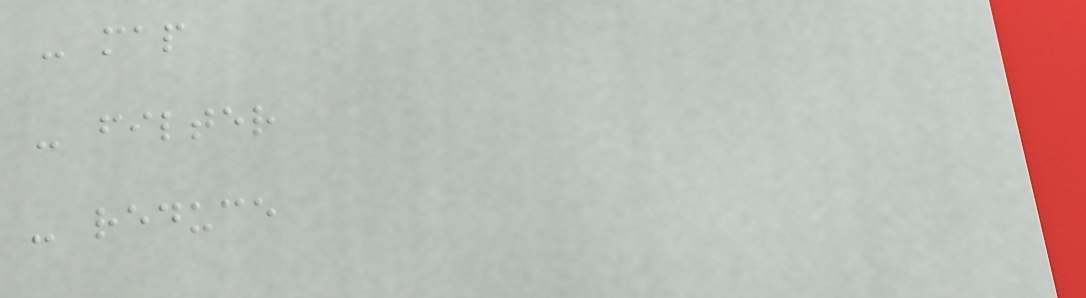- map
- filter
- reduce
